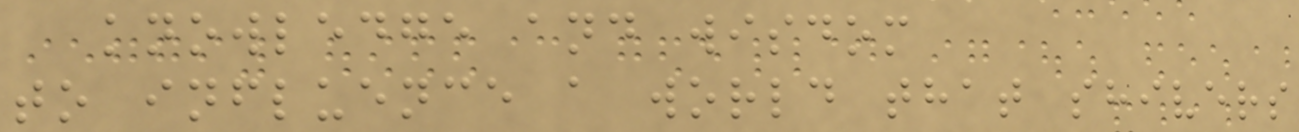knowledge and wisdom
to influence a world that shivers
